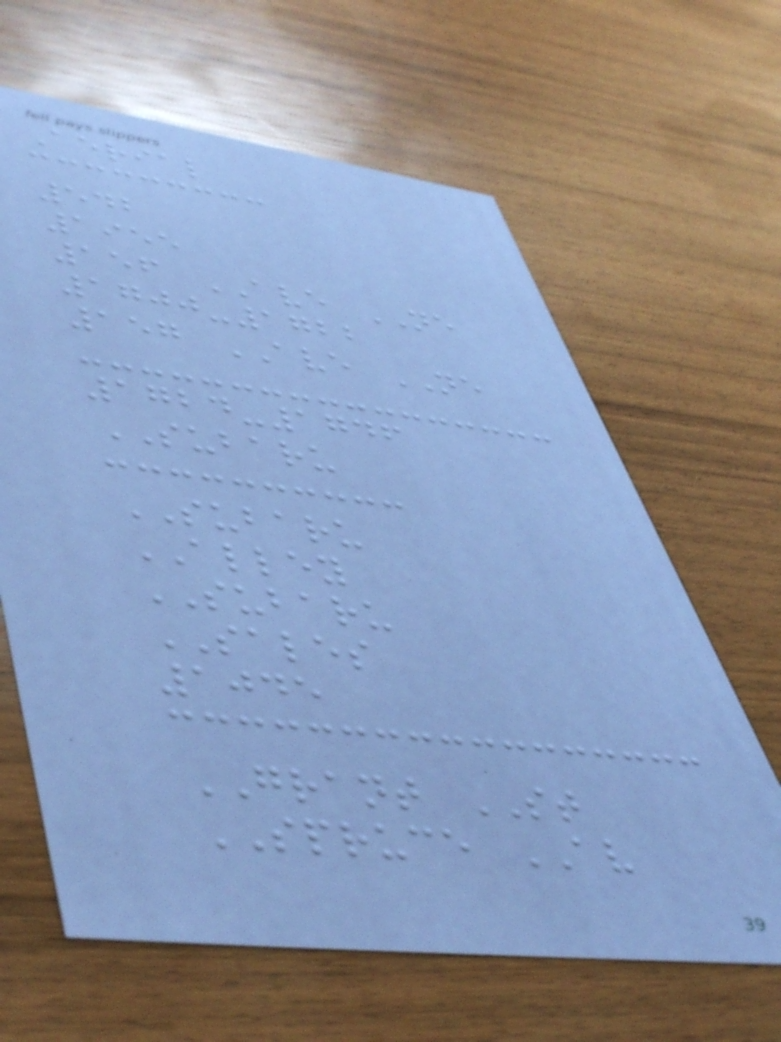Aerial
542
1955
156 AVE NE
1700-1722
157 AVE NE
1724-1746
SUBARU
SUBARU
ALLEY
SUBARU
SALES
1045
GRANT ST
SPRUCE AV
